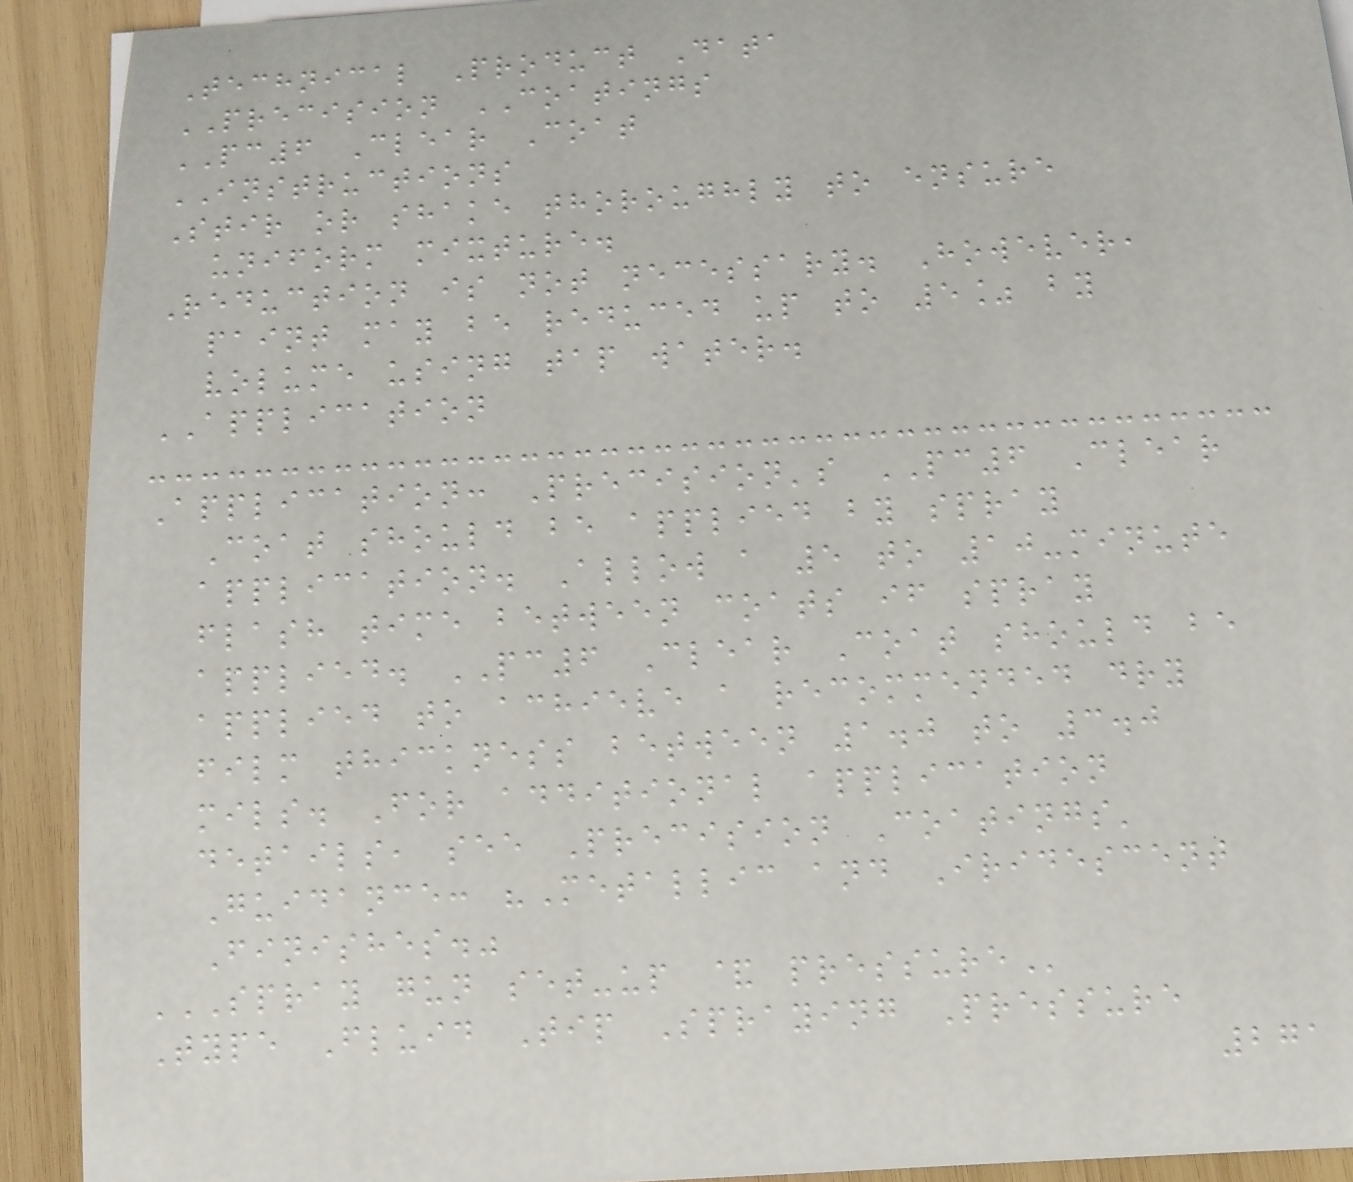Technical Product Data
PRECISION COATINGS
PC6 Clear Coat
INSTRUCTIONS
Stir or shake thoroughly to ensure
uniform mixture.
Reduction is not necessary. However,
paint may be reduced up to 5% by
volume using tap water.
APPLICATION
Application: Precision's PC6 Clear
Coat should be applied by spray
application. Allow a 5 to 10-minute
flash time between coats if spray
applied. PC6 Clear Coat should be
applied to achieve a recommended dry
film thickness between 1.0 to 3.0
mils. For additional application
details, see Precision Coatings'
Guidance: "Metallic and Iridescent
Finishes."
SPRAY GUN SET-UP & PRESSURE
Type Fluid Tip Spraying Pressure
271
